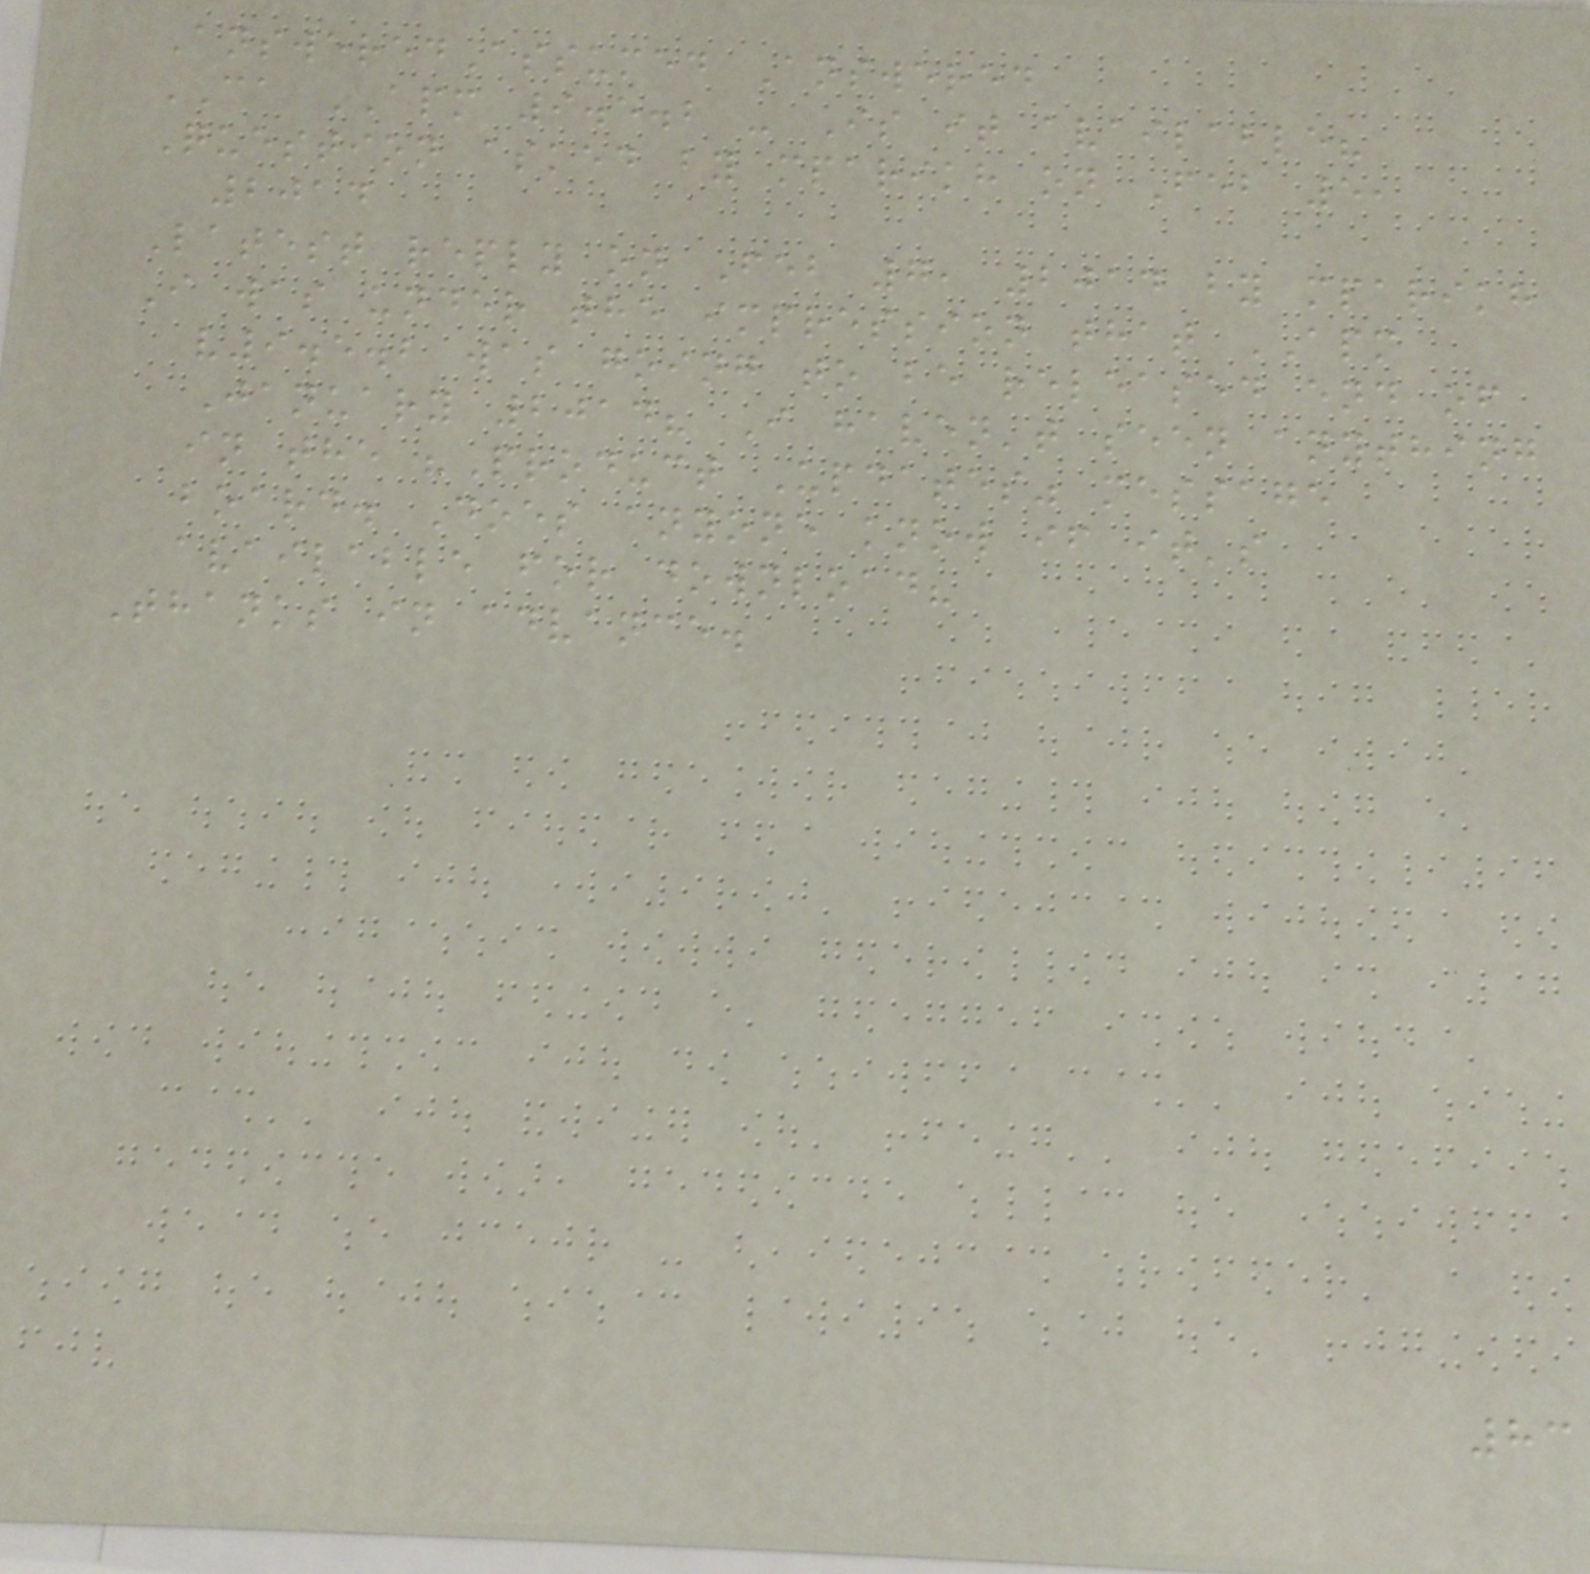AnsweredAssumed Answered
CA APM 9.5.2 - Is it available?
Question asked by mparikh on Feb 5,
2014
Latest reply on Feb 7, 2014 by mparikh
I was under the impression that APM
v9.5.2 was going to be released end of
January 2014? I haven't seen anything
in the "Product Updates" message
board. Does anyone know if it's
available for download?
Thanks in advance.
83
